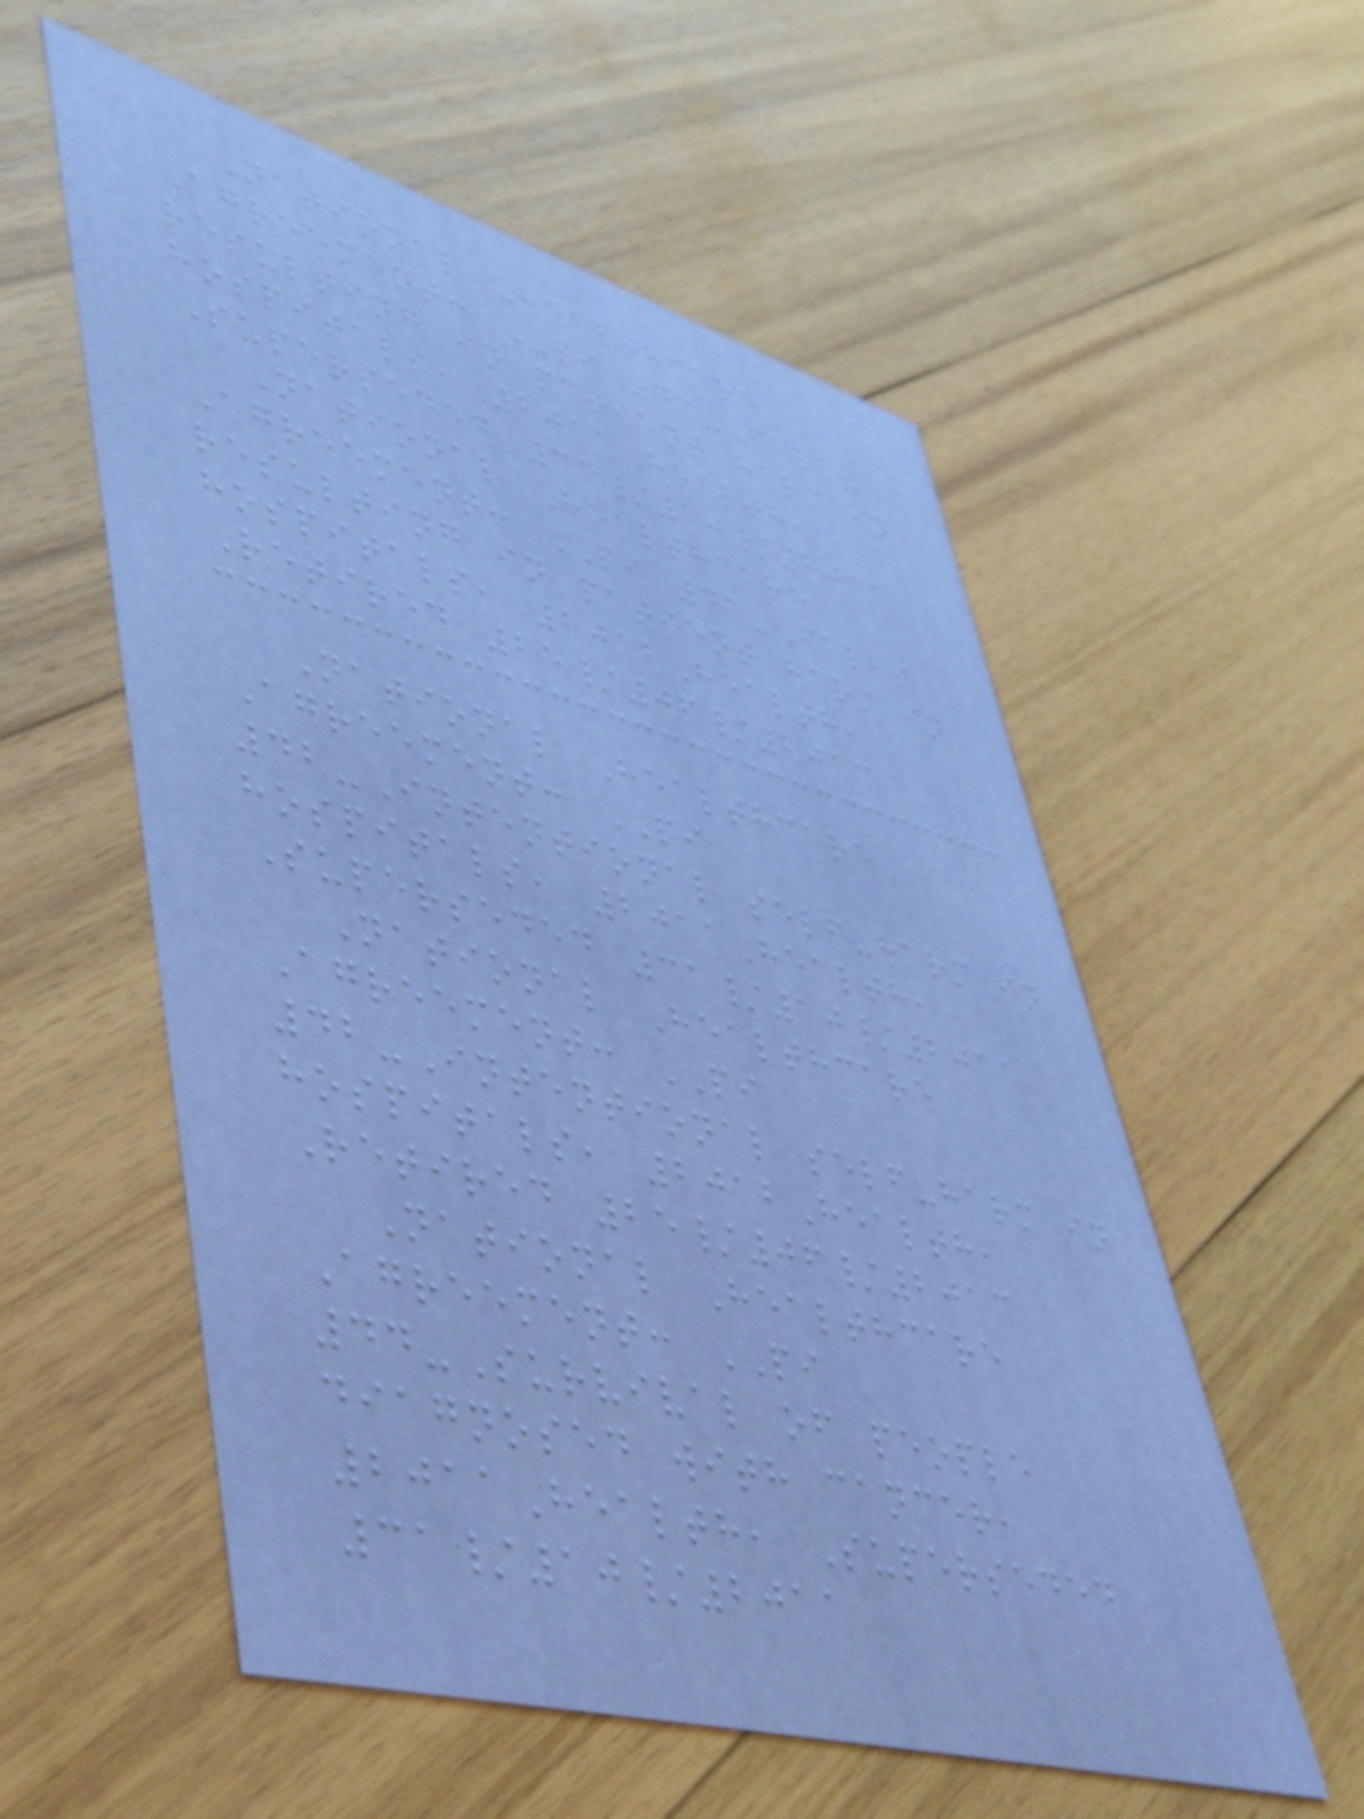National Healthcare
Agreement: PI 41-Falls
resulting in patient harm in
hospitals, 2011Health,
Superseded 31/10/2011
National Healthcare
Agreement: PI 41-Falls
resulting in patient harm in
hospitals, 2012Health,
Retired 25/06/2013
National Healthcare
Agreement: PI
42-Intentional self-harm in
hospitals, 2011Health,
Superseded 31/10/2011
National Healthcare
Agreement: PI
42-Intentional self-harm in
hospitals, 2012Health,
Retired 25/06/2013
National Healthcare
Agreement: PI
44-Survival of people
diagnosed with cancer,
2011Health, Superseded
31/10/2011
